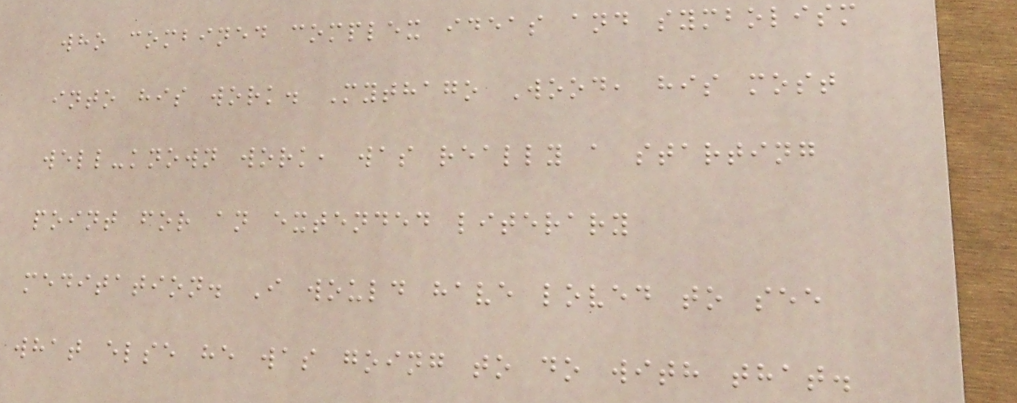who combined complex ideas and symbolism
into his work. Mythago Wood, his most
well-known work, was really a starting
point for an extended literary
meditation. I would have loved to see
what else he was going to do with that.
